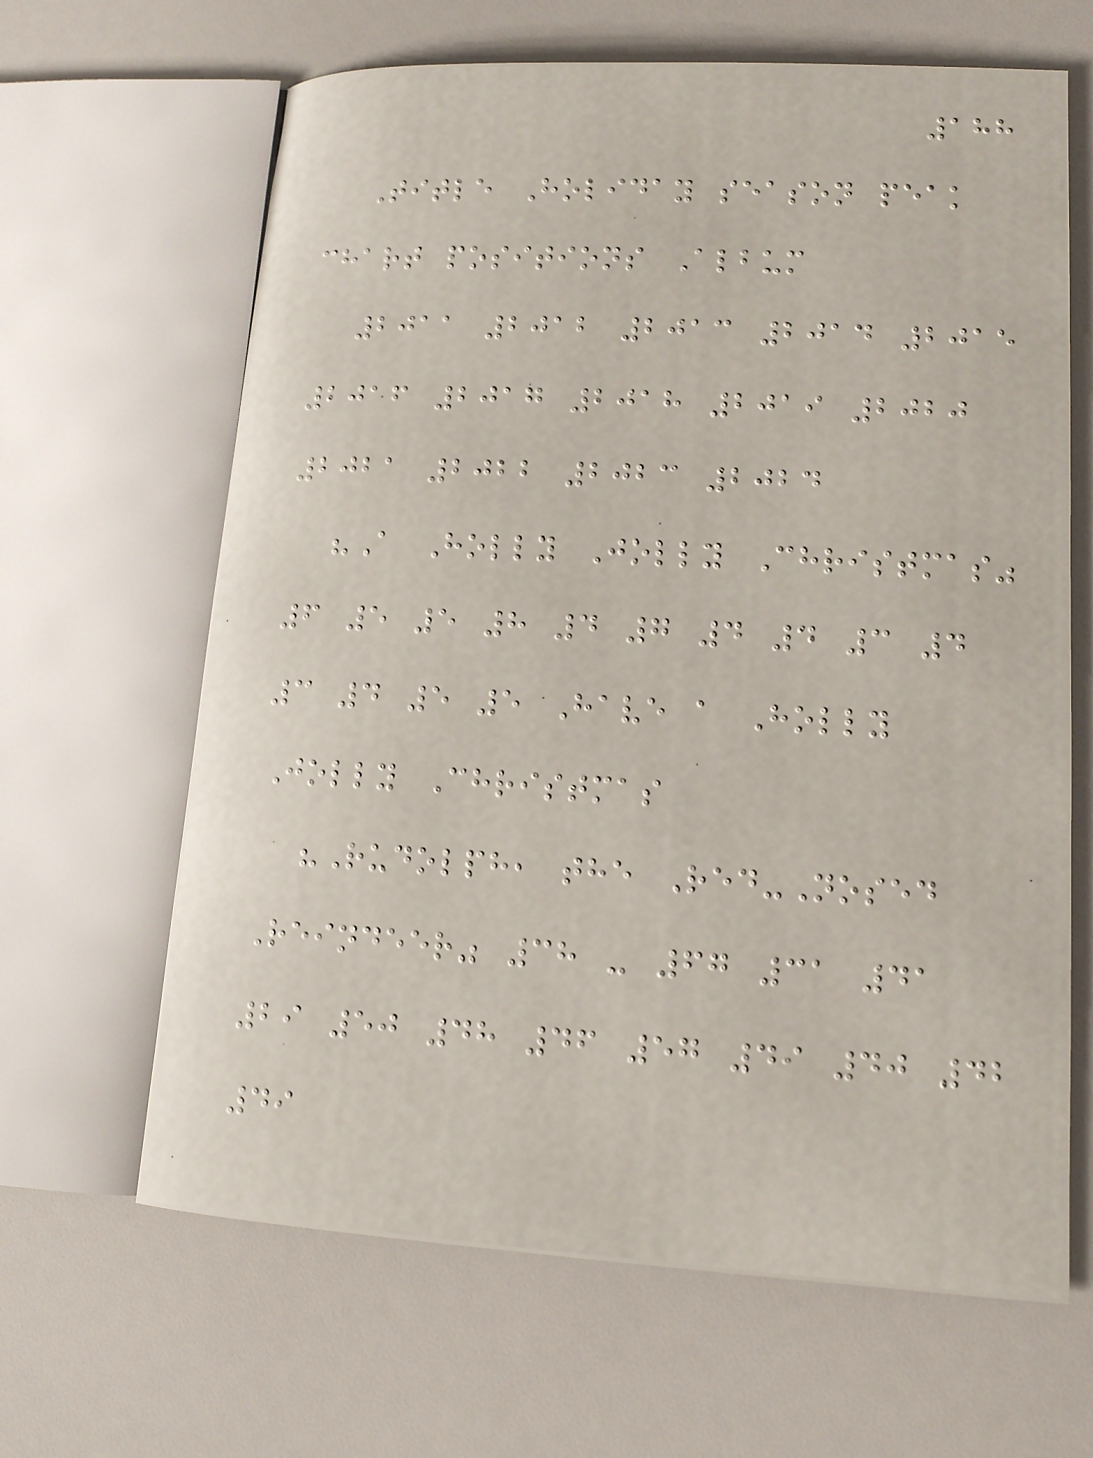188
Title Holiday season peak
chart positions Album
2011 2012 2013 2014 2015
2016 2017 2018 2019 2020
2021 2022 2023 2024
"A Holly Jolly Christmas"
6 5 5 8 4 7 4 4 3 4
3 4 5 5 Have a Holly
Jolly Christmas
"Rudolph, the Red-Nosed
Reindeer" 38 - 67 31 41
29 50 48 46 57 49 40 42
49
